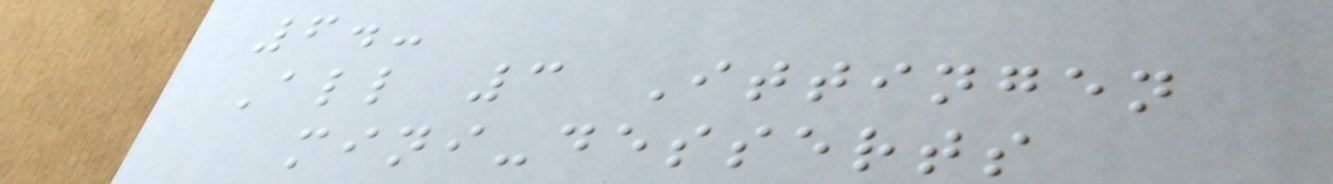6.-
All 3 Ittingen
mini-desserts
